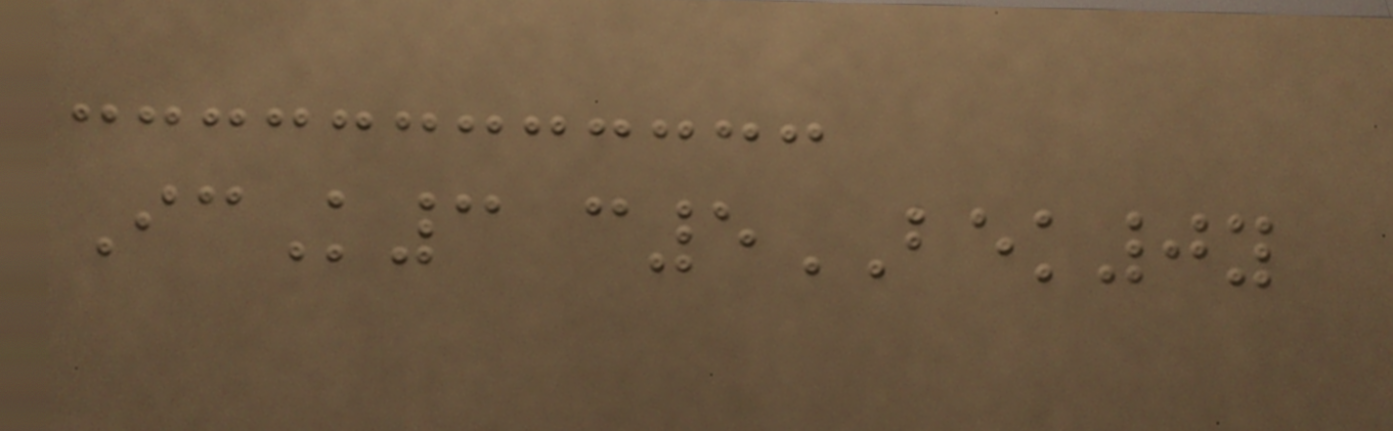IcK3 c5BEK0y
